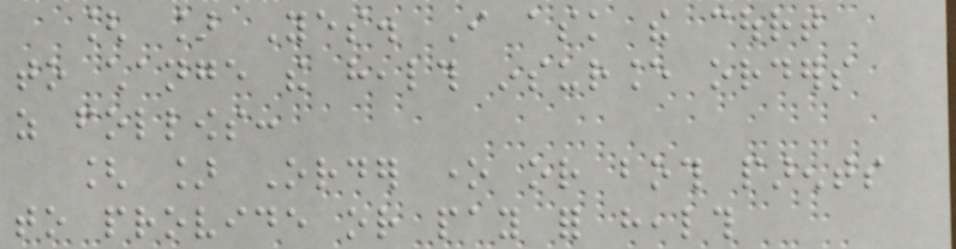[ ] Yes. I ask the court
to change the health insurance orders
as follows:
[ ] Order one or both parents
to provide or pay for health
